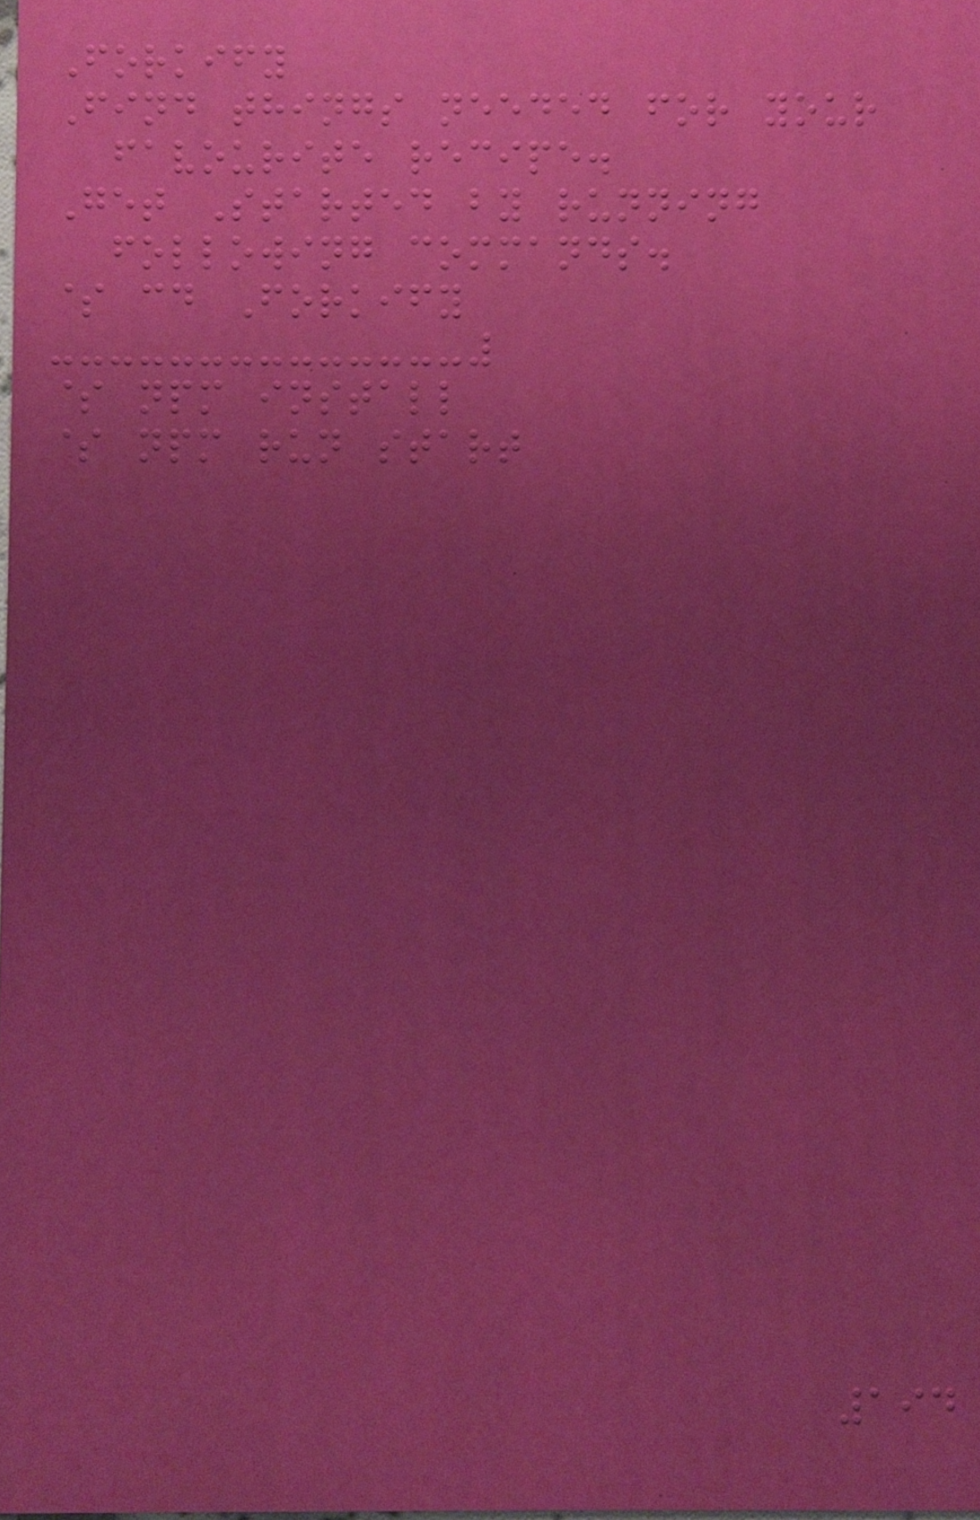Forkify
Find things needed for your
favourite recipe.
Get Started by running
following commands.
$ cd Forkify
$ npm install
$ npm run start
194
